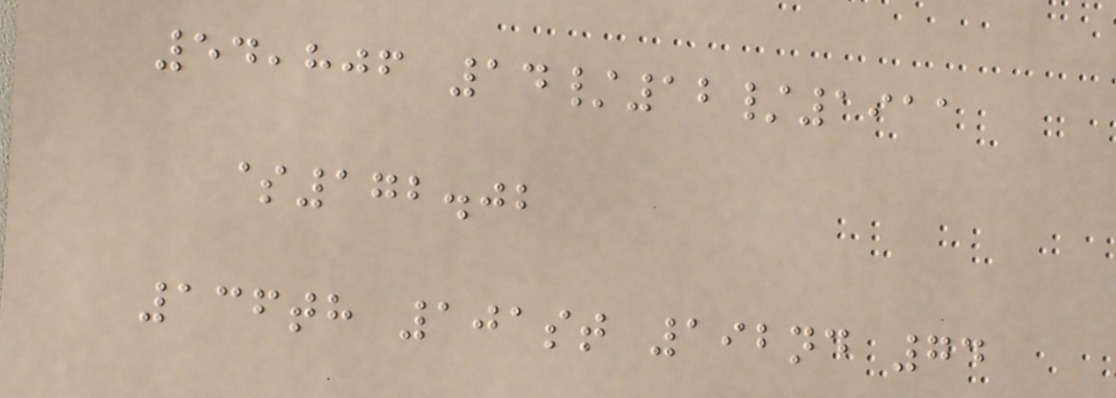54,806 14/12/1911
$172.02
136th 101st 192nd 74
